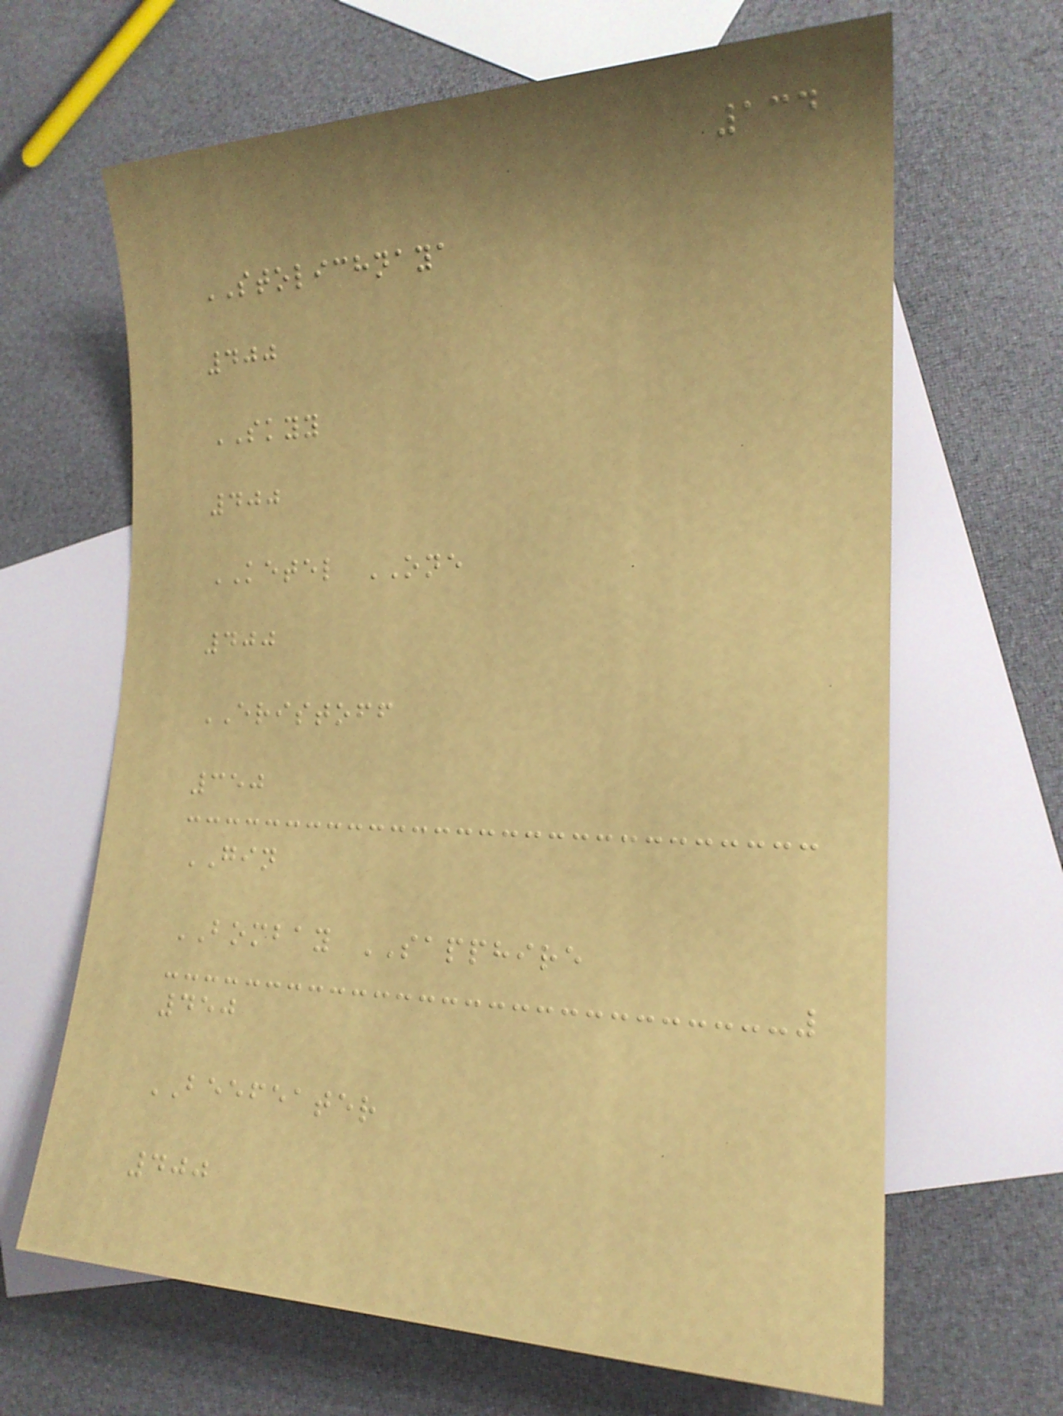134
STOLICHNAYA
400
SKYY
400
KETEL ONE
400
ERISTOFF
350
GIN
BOMBAY SAPPHIRE
450
BEEFEATER
400
